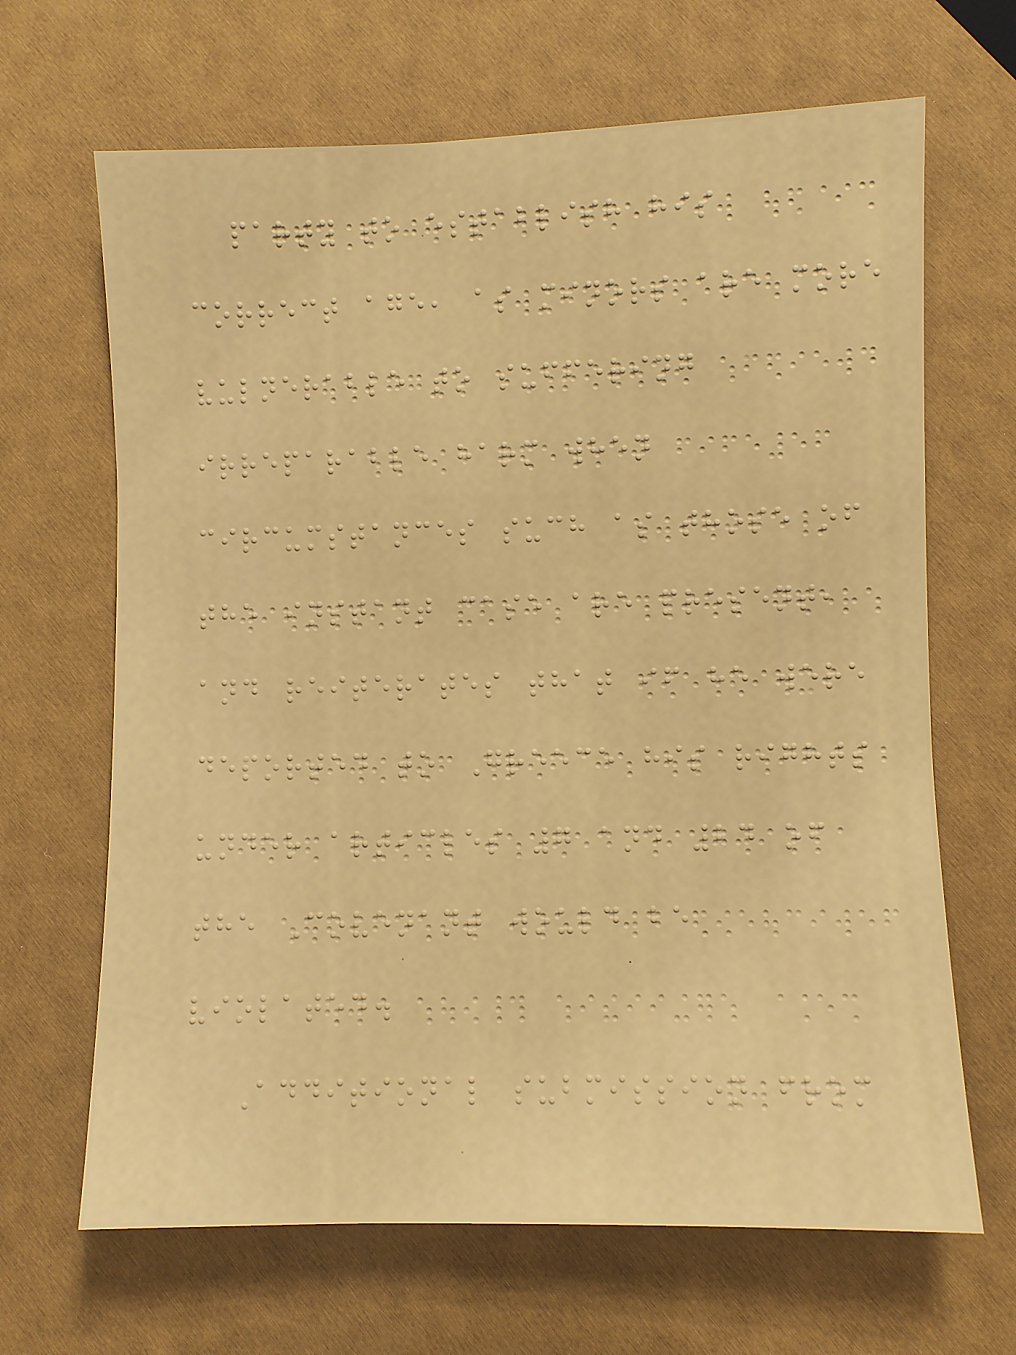party to establish his
correct age, as minors are more
vulnerable to suffering
irreparable harm when
circumstances such as those of
the instant case are present,
and reiterates that if he were
deported to Greece his rights
under articles 7 and 24 of
the Covenant would be
violated.
Additional submission from
